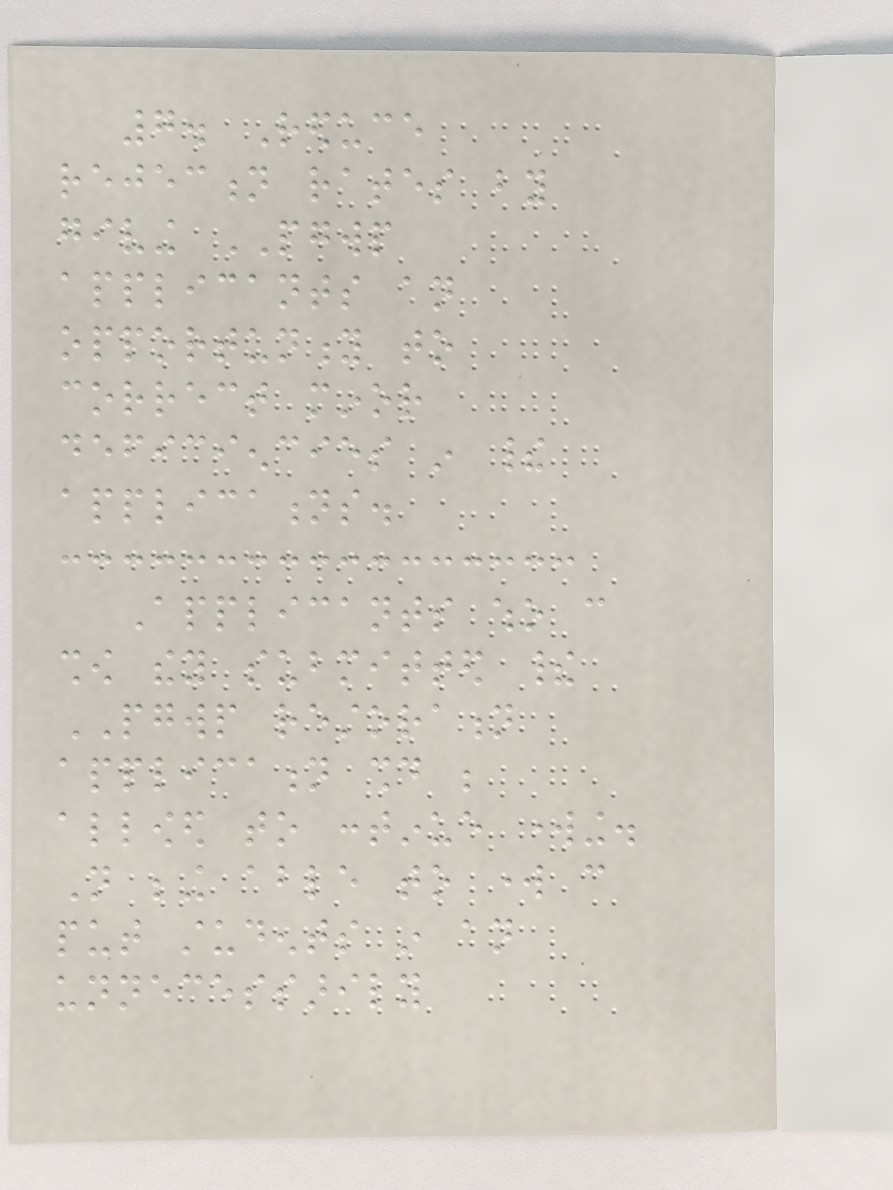7. Reduce
rejection rates by
giving PGWP
applicants an
opportunity to
correct minor
deficiencies in their
applications.
Applicants who can
show they submitted their
PGWP restoration
application should be
allowed to continue working.
Not being able to work can
put students in an
unnecessarily
